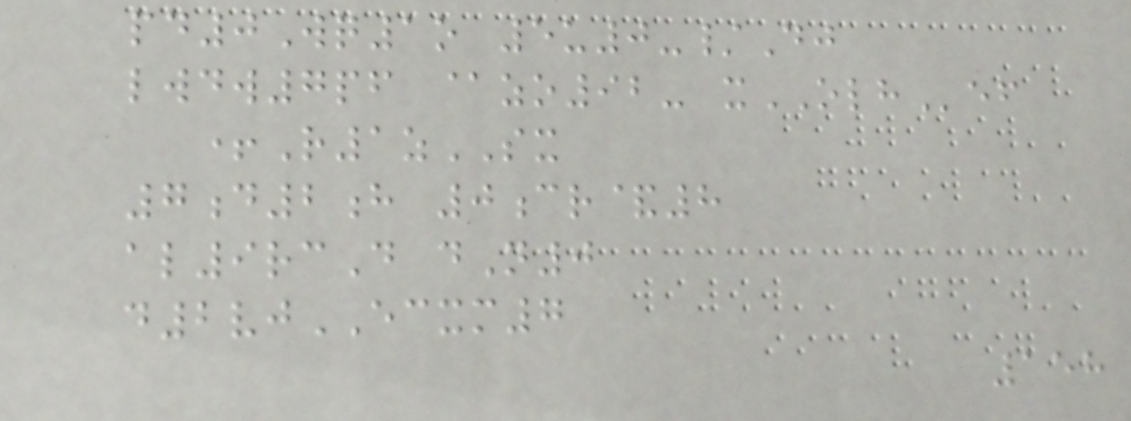pd0Wq1o 5u0-/Dj
lwdw7pf @zo92- xOLHef
+R1zSX
7d2h 0cr&8
al9rcD dN0
d2vjECXM7
158
